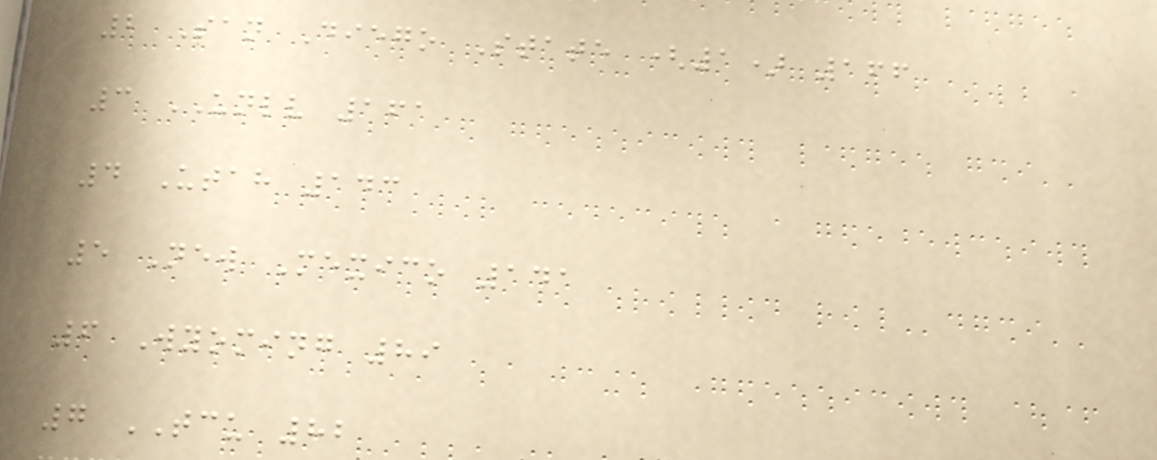2 San Diego State (1) 166
3 UNLV 161
4 Utah 143
5 New Mexico 141
6 Wyoming 89
7 TCU 82
